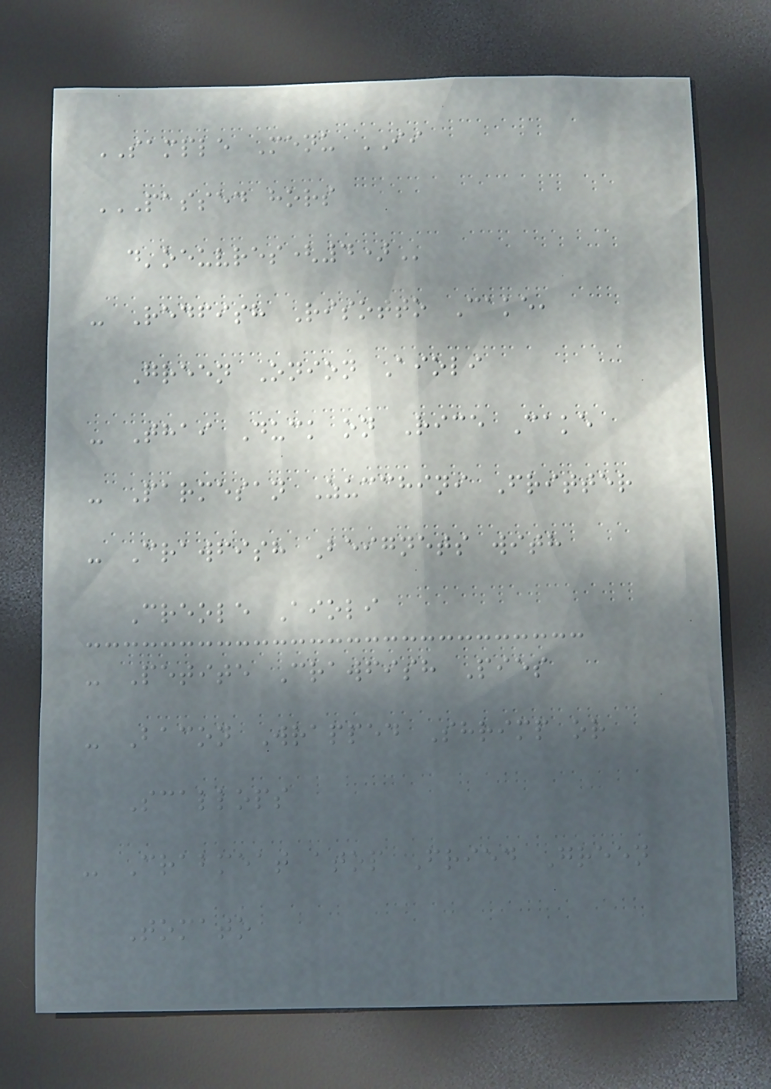SAMPLE Menu II
PASSED HORS
D'OEUVRES(4)
- Redfish Risotto Cake,
Green Onion Aioli
- Thai Duck on Rice Cake
- Parmesan Zucchini Fritter
- Crawfish Beignets with
Creole Aioli
- Petite Crawfish Pies
- Bacon Wrapped Shrimp or
Scallops
- Crabmeat atop Fried Green
Tomato
